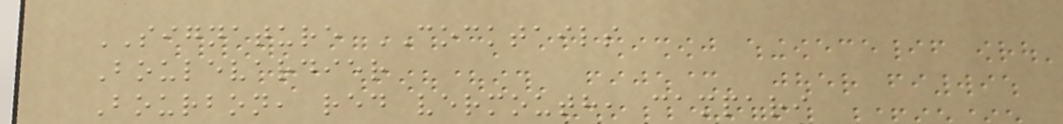SIGNATURE COCKTAILS
Boulevardier
Bourbon, red vermouth, campari
